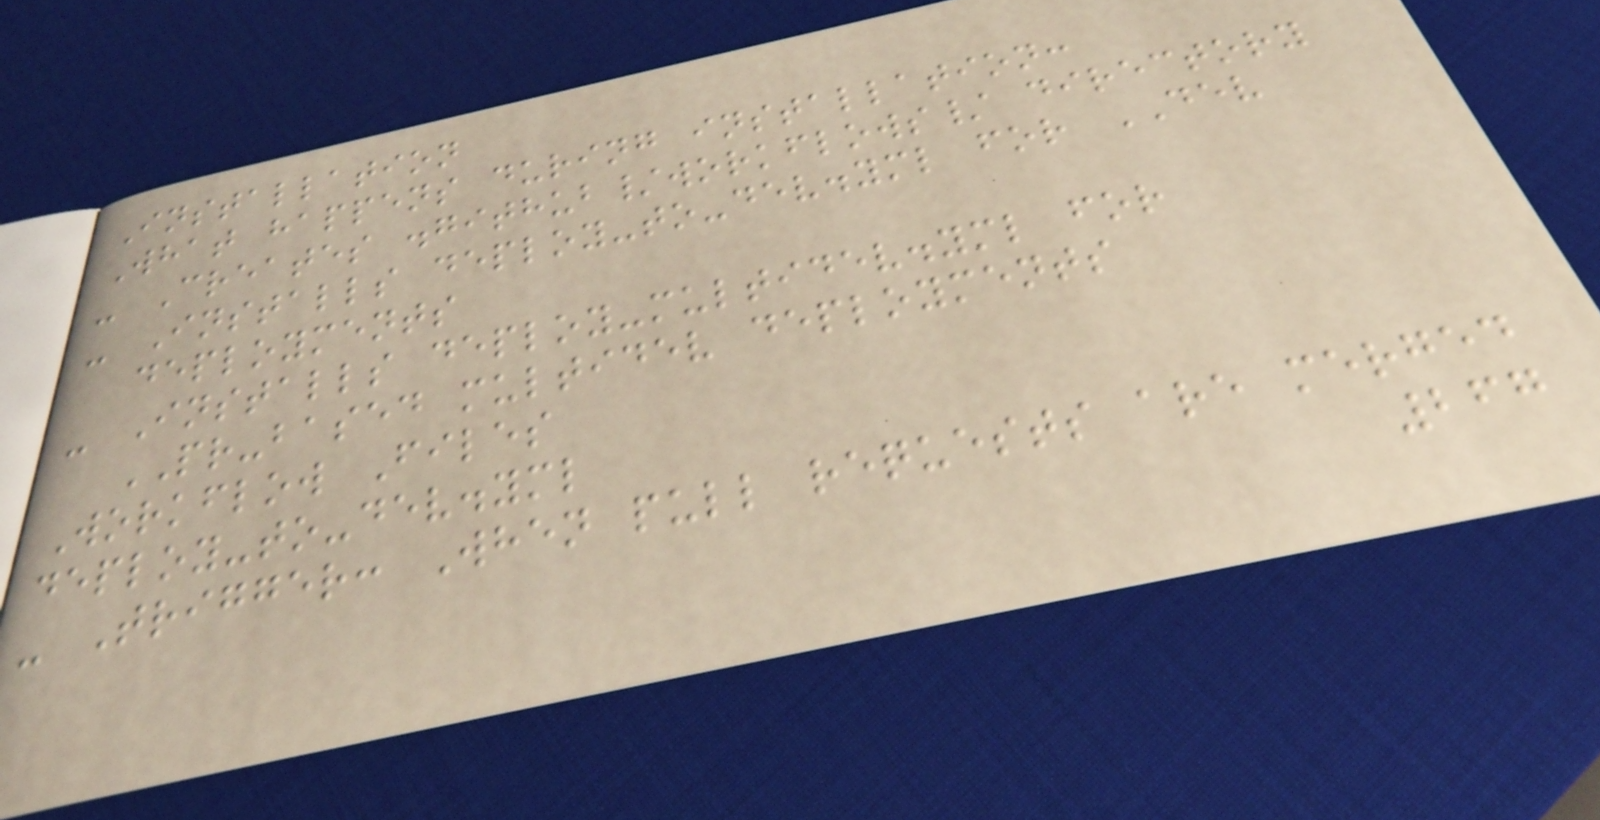Installation
What happens during installation:
- Creates .github/workflows/ directory
- Installs deploy-to-dev.yml for DEV
deployments
- Installs deploy-multidev.yml for
PR-based multidev deployments
Workflow Files
deploy-to-dev.yml
- Trigger: When pull requests are merged
267
